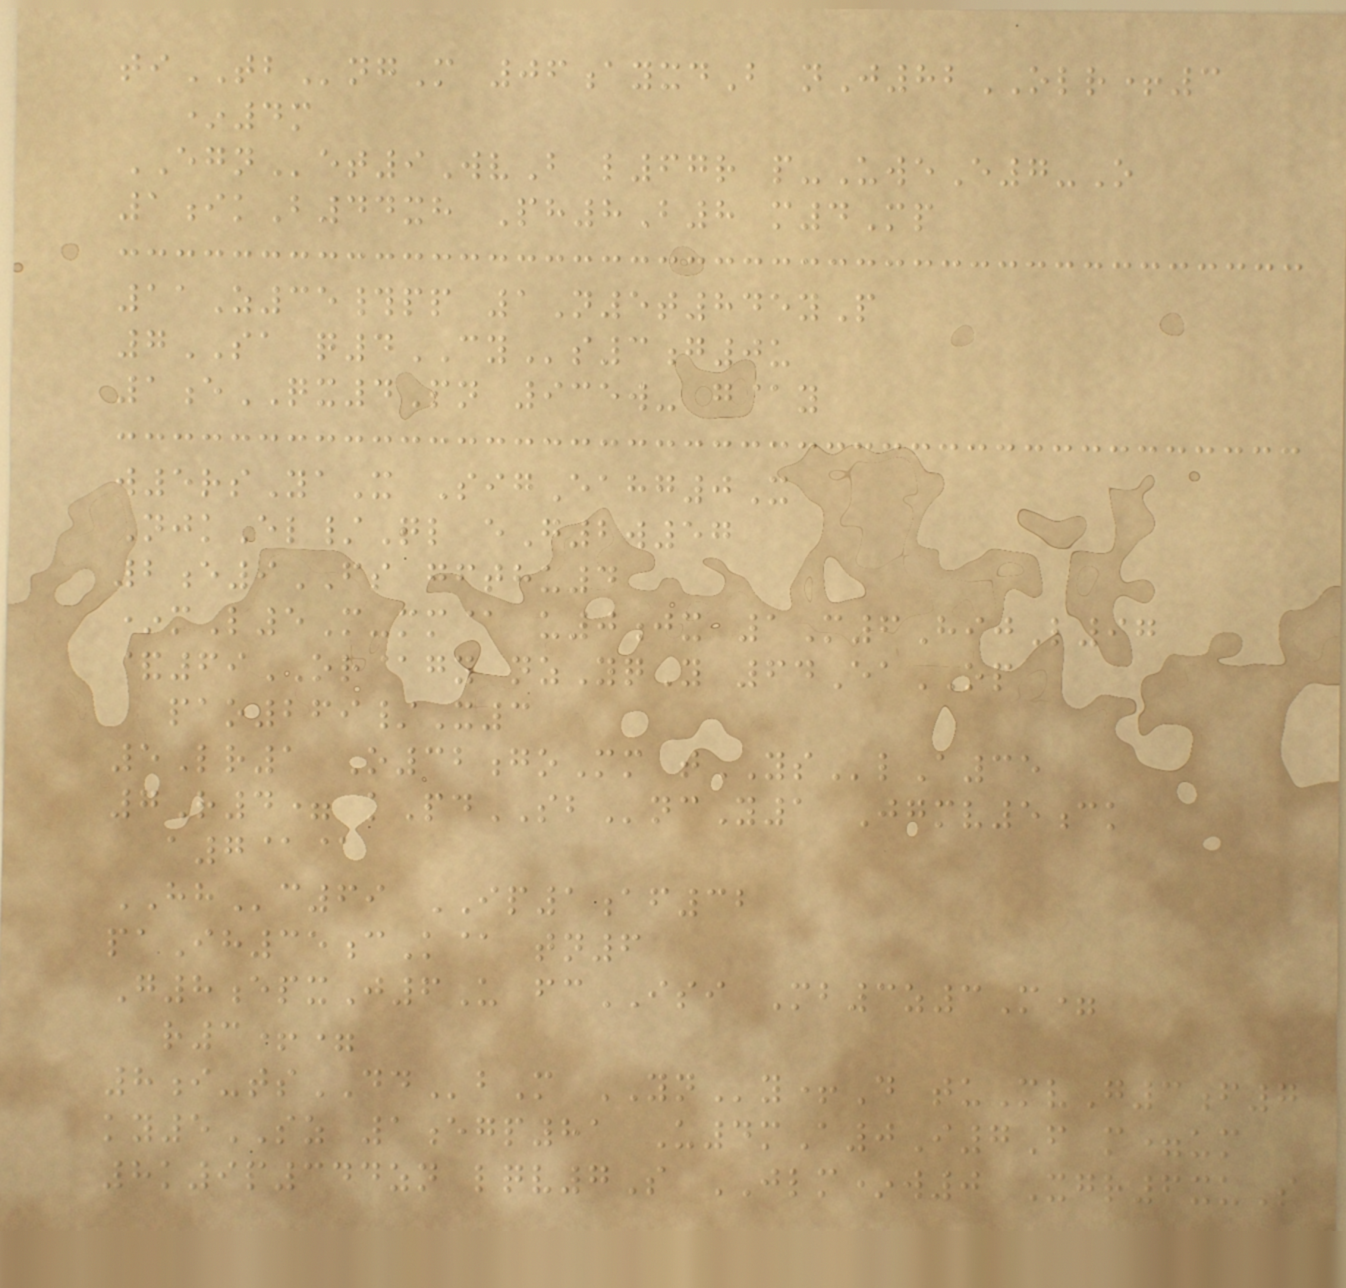tiTBngM 06ayxdB nJ82OLR+3
*4m
EGNet9WvB l67r p-UweE7-O
1ikB44xh Ph8B8 m4Mp
11Z35#pp 1N5t845yP
7SA q4CYs3g0u
1eQX4Pn 935w- g@y
w5rsYaX SigEahg0X
NjkEl/Ql eG2w57
2e9FS gfthu4
*mL5M-mm@ u0jx 1M6HijL97
&69OR@gy nzYqY 64EaOP
pao269/X3
5Lr1 O32goMm tYSlA35
7R4= kPdSBncY1 Jgmv5ck
a7@@
HHc69 IP1af32
paIh35cK@ tn6
G8epxJ6U fcISI Mb3z3M=
r3+=
8i-tsDDbM YNy+D tuMvG3f7
ky5SZ 1egp81 U4mA0I7F m=um
8k9p344zn lqv7S JLM*w0 Xgr6xuS
